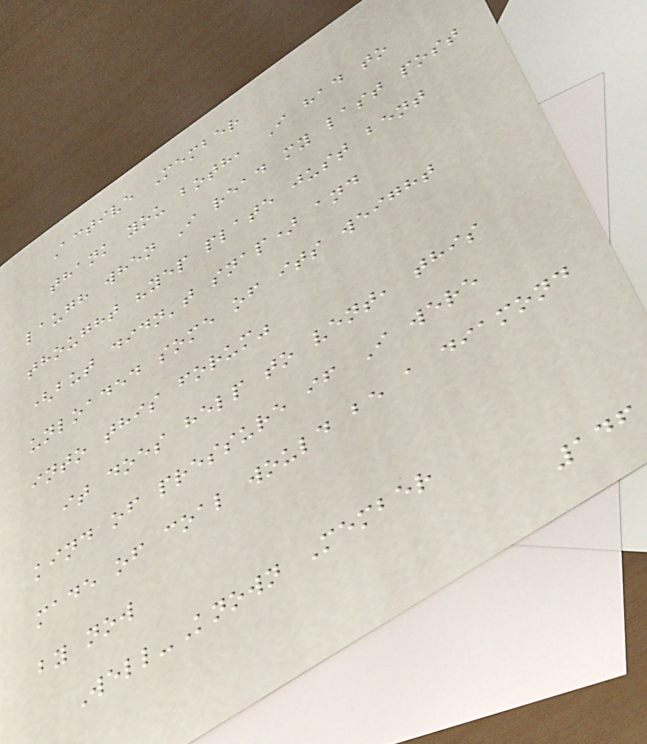Active Member
thank you both, I had to
laugh when I read my last post
thought "yep plate just bent
(but didn't snap) and
unloaded some of its weight
into this forum"
it does help to vent, this
kind of pressure if I were
made of coal would be a diamond
by now
Well-Known Member
146
